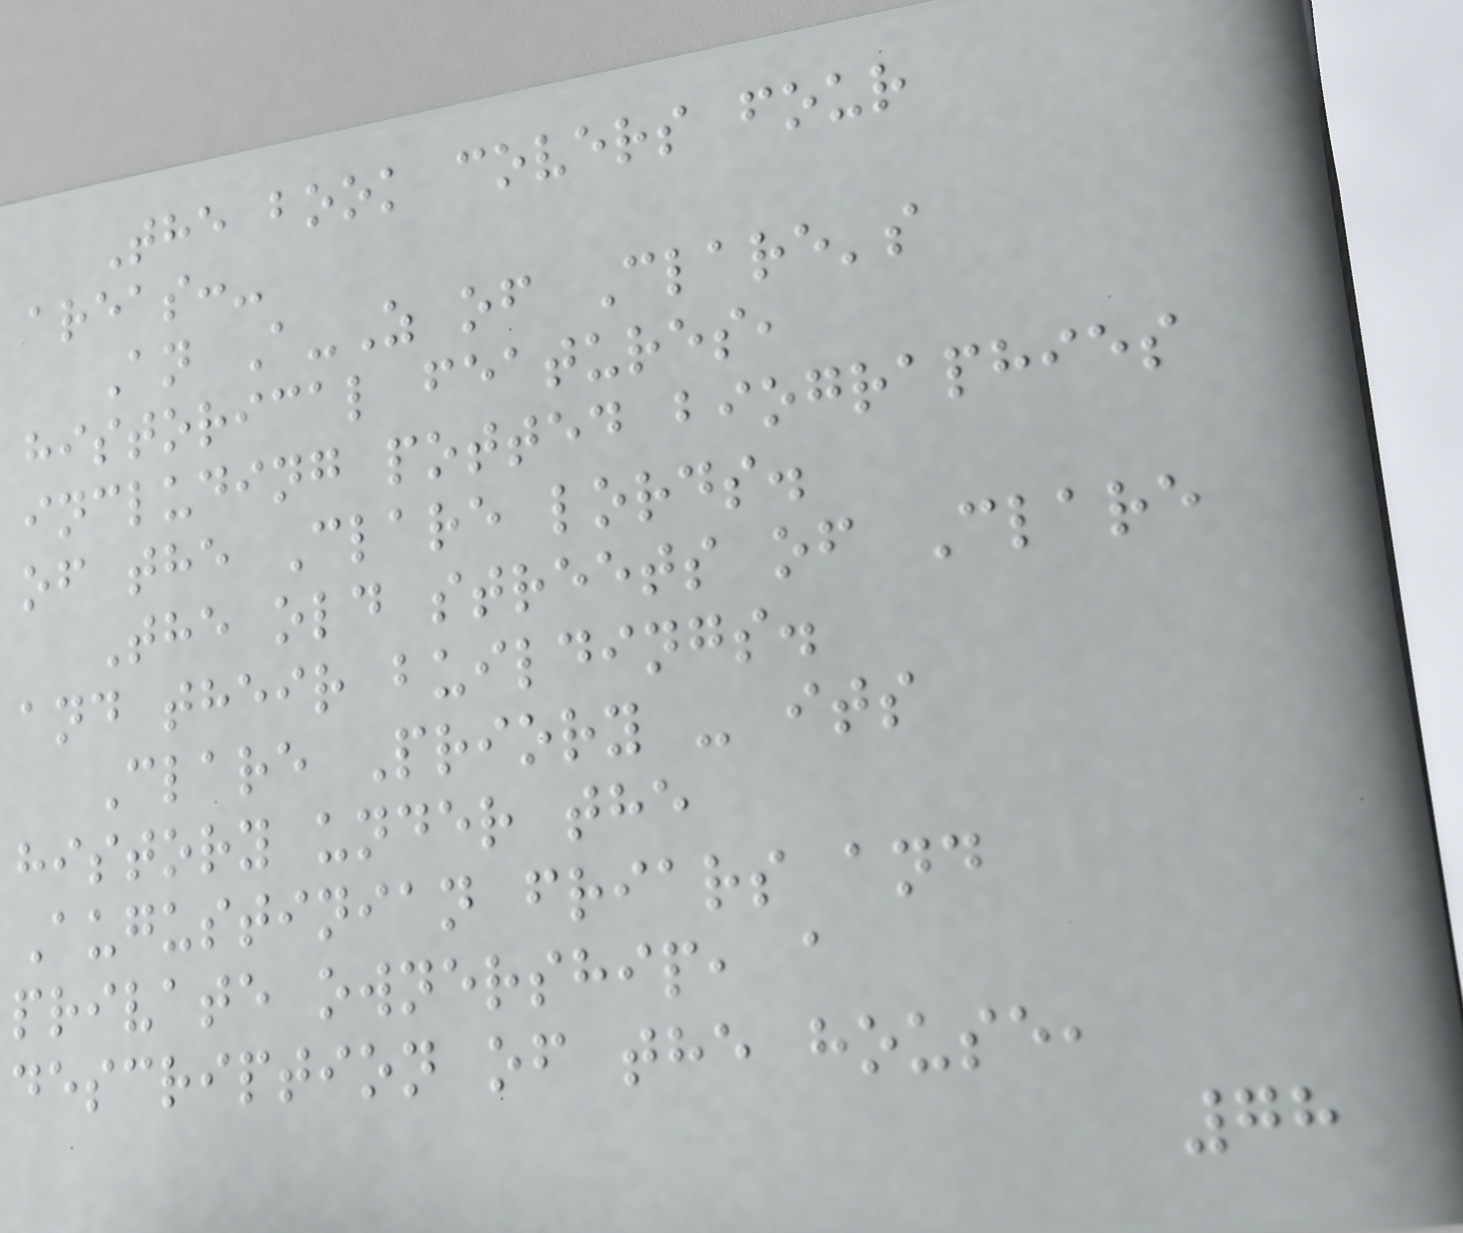The book covers four
areas:-
An A-Z of Clare's
historical features,
including potted biographies
of the Clare lords.
The old streets of Clare
and their buildings.
Clare Priory - its
history under the
Augustinian friars and
private ownership, a
description of the house,
78
